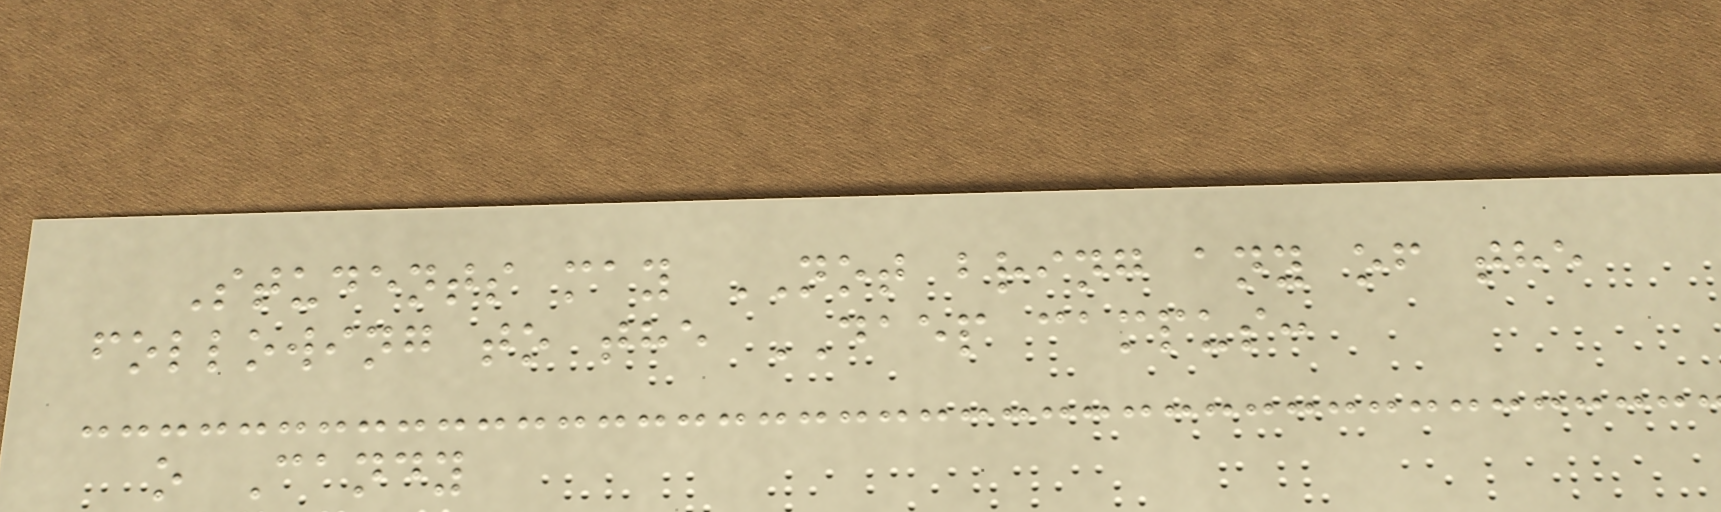Students may NOT bring any of the
following to the DAEP campus:
o Candy
